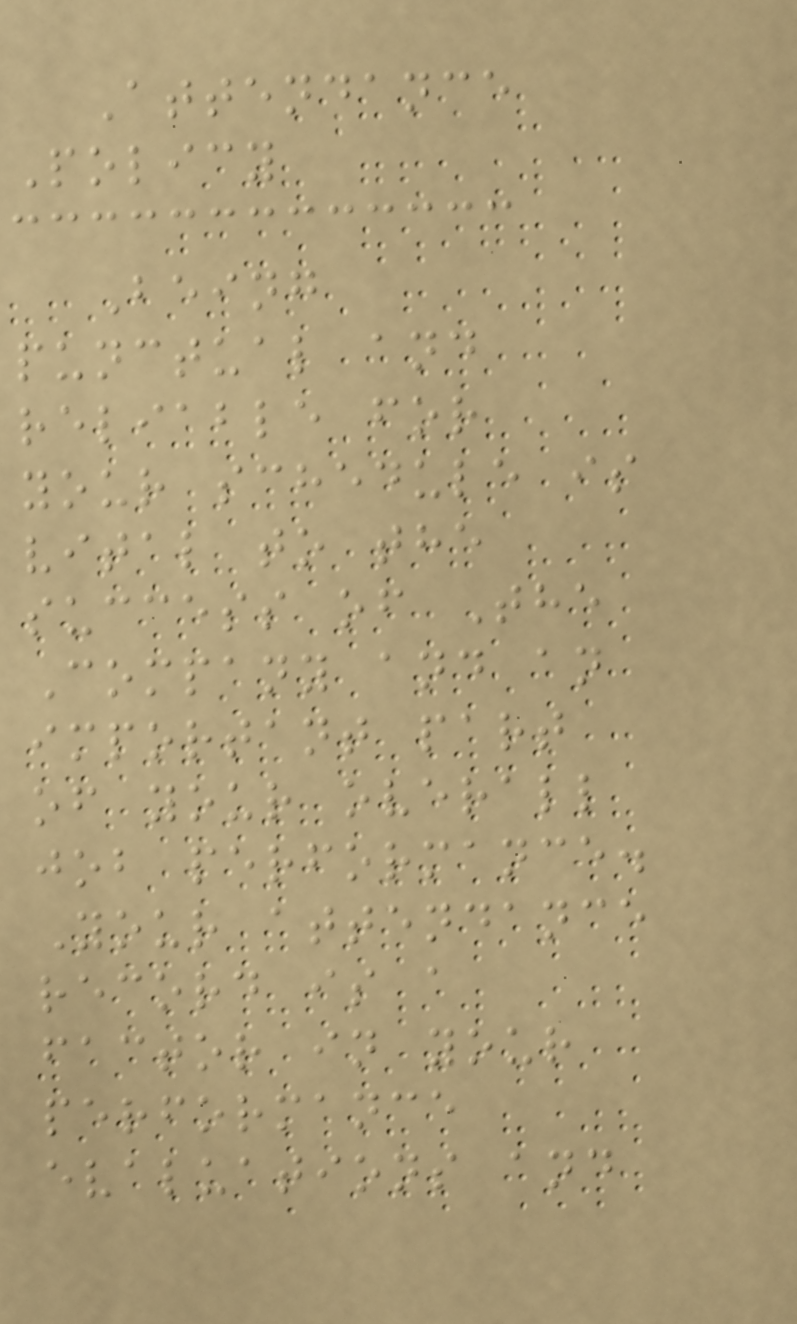Attendance
Policy
Being
punctual and
reliable for
your schedule is
vital to the
success of The
Company and an
important part
of your overall
job performance.
Your attendance
record is a
factor in your
performance
evaluations and
